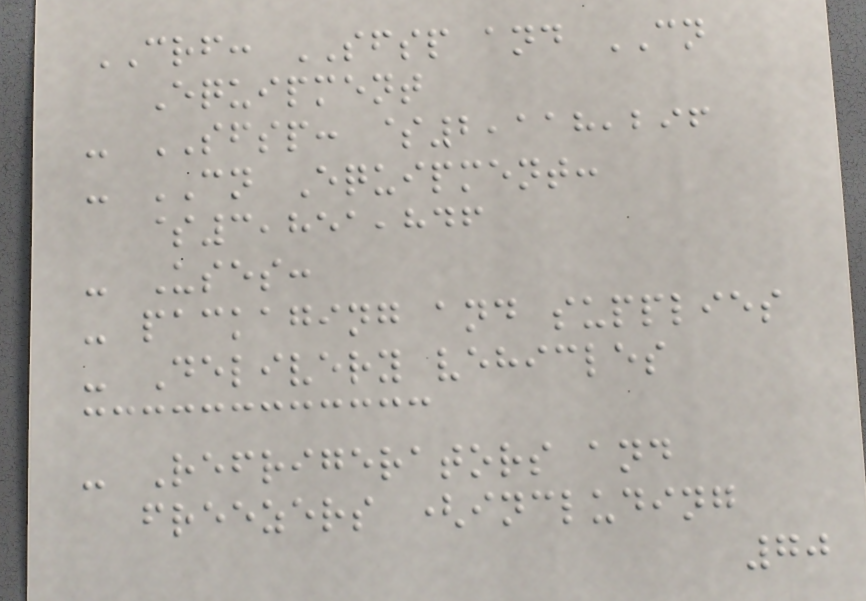CRF: SFSP and CN
Equipment
- SFSP: $2,118,296
- CN Equipment:
$3,851,846
- Uses:
- packaging and supplies
- Delivery vehicles
- Refrigerators and
freezers (including
70
